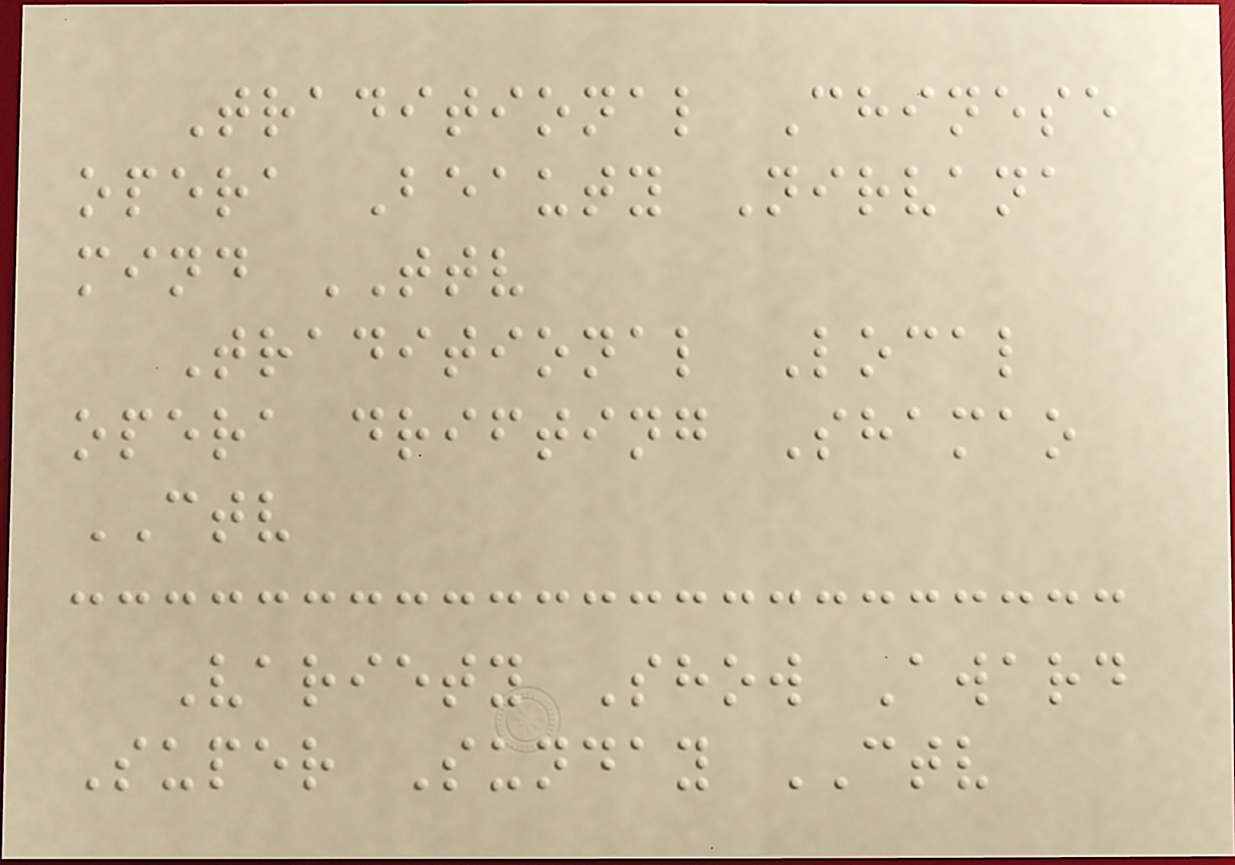Traditional Chinese
opera Beauty Nirvana
mind TTV
Traditional Local
opera drifting Shamao
CTV
Variety Show Award
Super Sunday CTV
